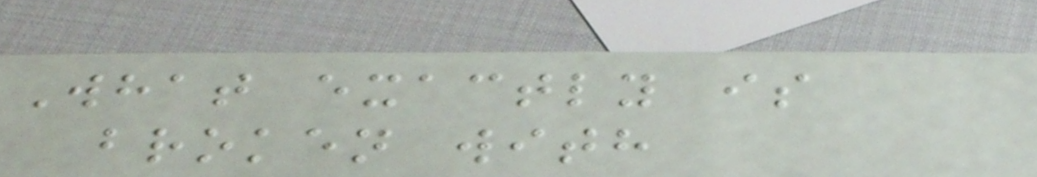What exactly is
broken with
